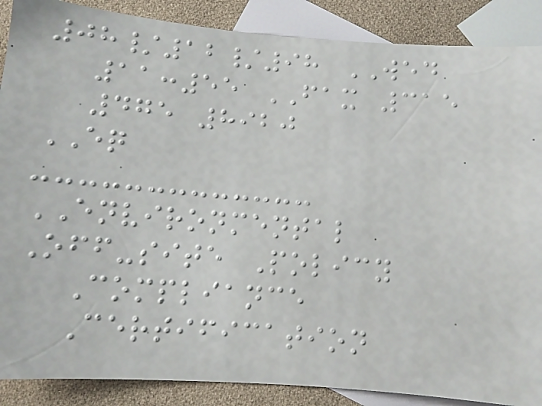08/12/98 WED
11:55 FAX 315
475 8920
EQ
ENVIRONMENTAL
Off-site Policy
Compliance
Certification
